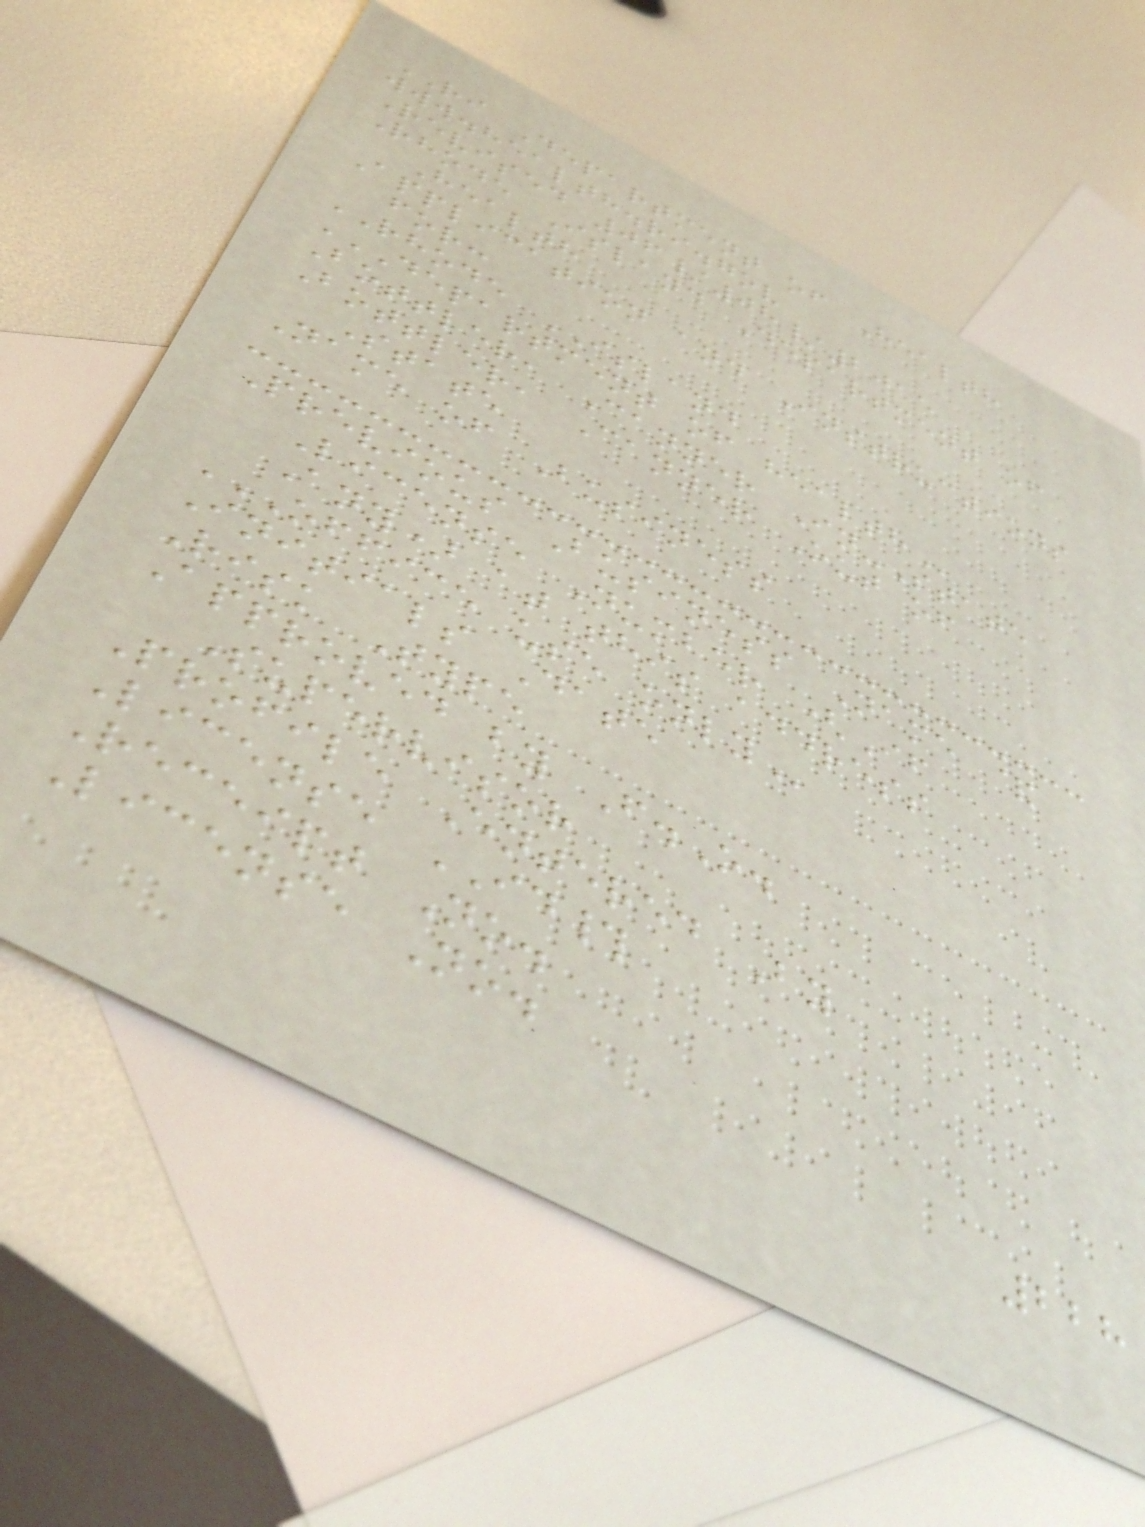RI Department of Health
www.health.ri.gov
Revised 06/08/2015
Rhode Island Department of
Health
Application and Instructions
for:
RHODE ISLAND
DEPARTMENT OF HEALTH
Bottler, Canner In-State
Bottler, Canner Out of
State
Name of Business
Previous Business Name &
License Number (If
Any) at this address
OFFICE USE ONLY
Initials Date
Risk Type
Approved by F.O.
Supervisor
Profile Entered By
License ID#
Receipt No.
License No.
228
